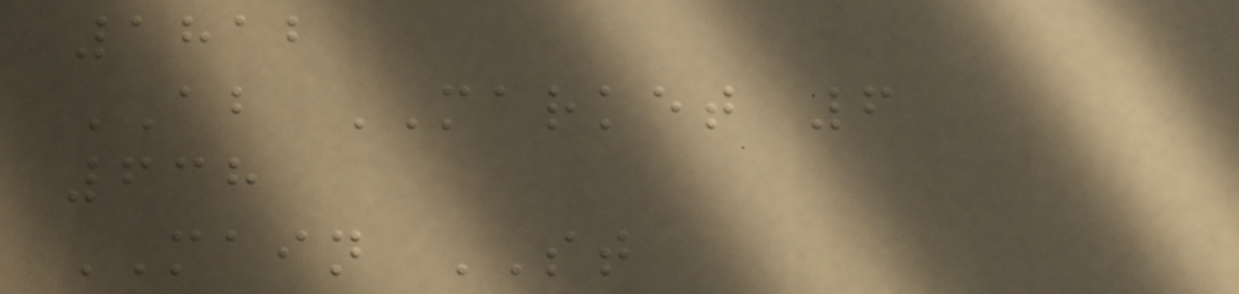1812
AB MARKET 6
638
MAIN ST
